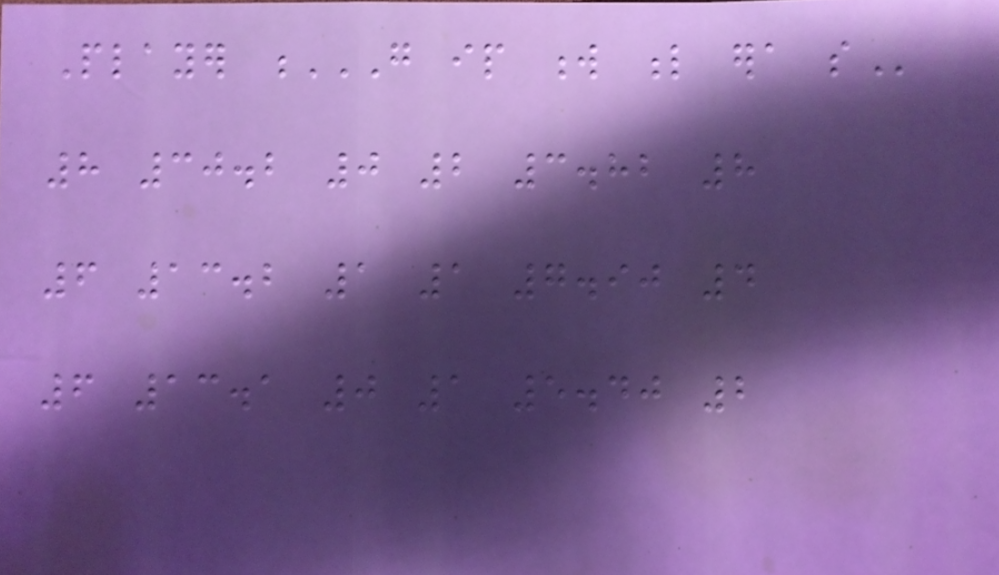Player G IP W L ERA SO
8 30.2 0 2 3.82 8
6 13.2 1 1 7.90 4
6 13.1 0 1 5.40 2
